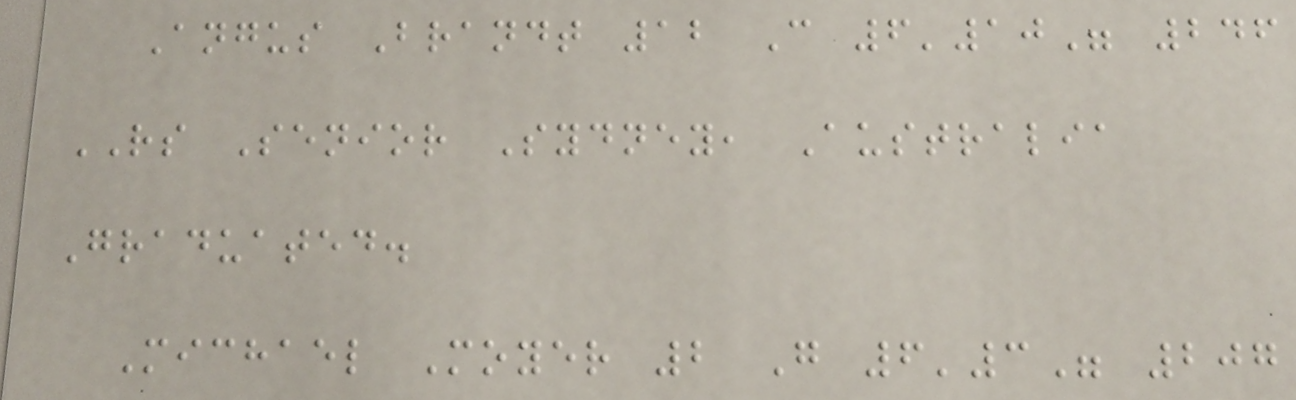Angus Brandt 12 C 6'10" 246
RS Senior Sydney, Australia
Graduated.
Michael Moyer 2 G 6'3" 207
